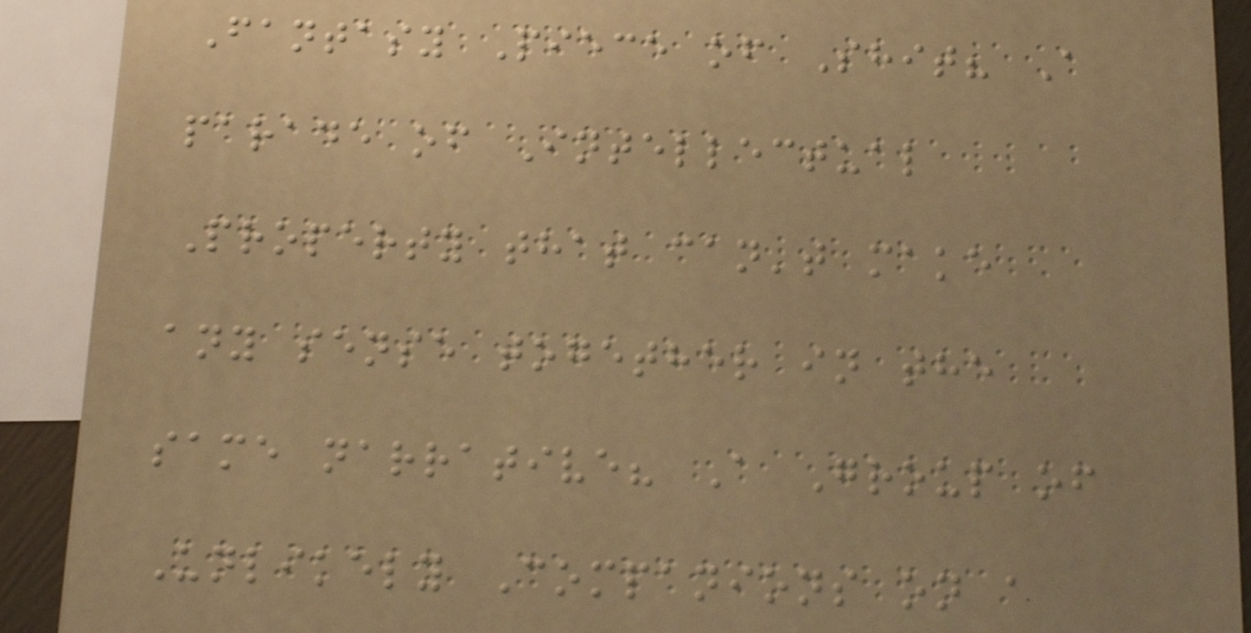Fantasy Piece of Shit? A
parade of Intellectual
Property that can't make
any sense together in the
same narrative? A Group of
Unlikely Companions on a
